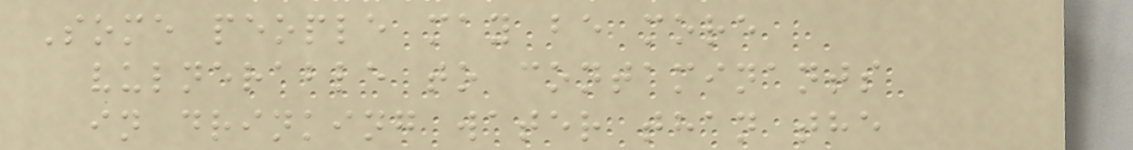Some people may be more
vulnerable to contaminants
in drinking water than the
